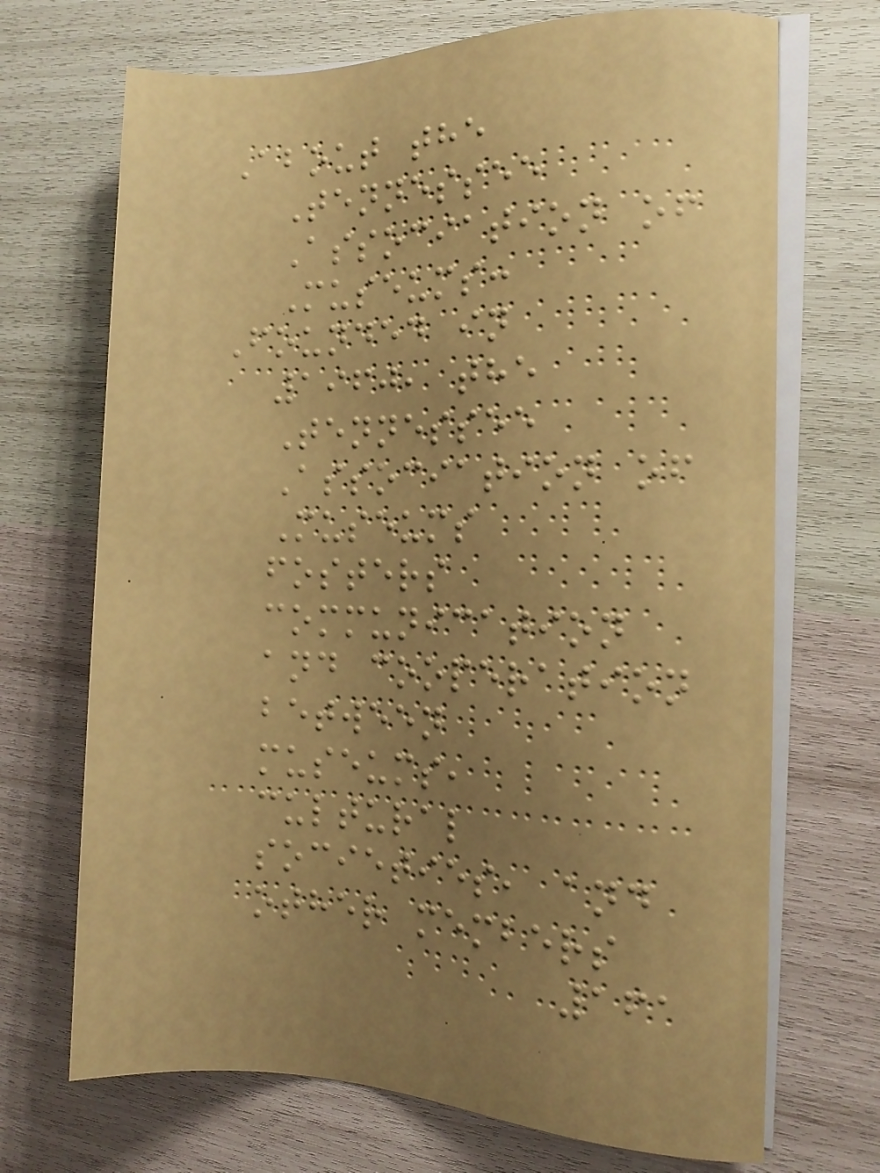About the
Tennessee
Association of
Museums:
Founded in
1960, the
Tennessee
Association of
Museums
fosters
communication
and cooperation
between
museums,
cultural
societies, and
other members
161
